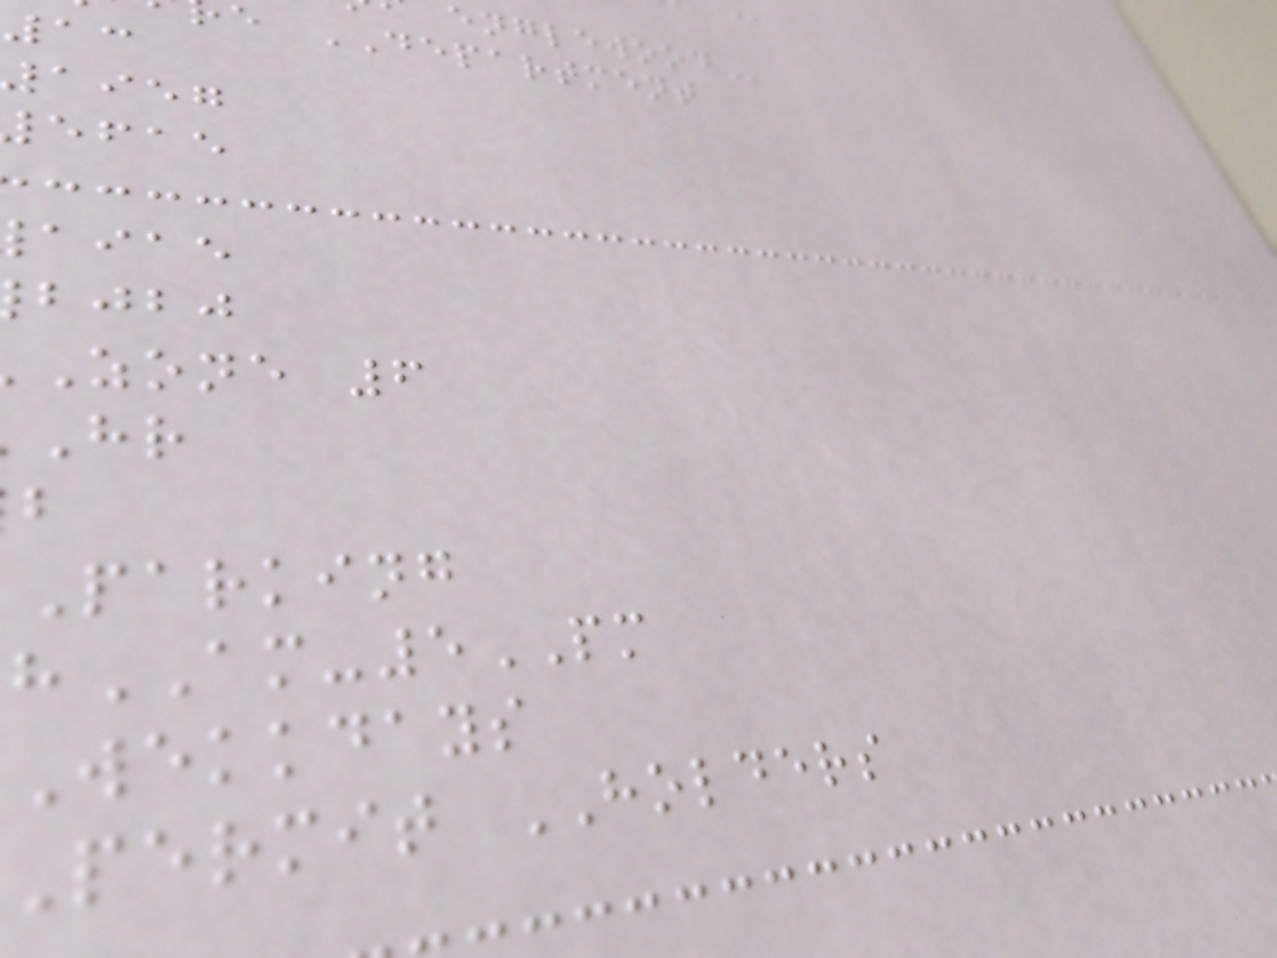e DEPARTMENT
13
aieg
efae
aiae
bjbj
zone 6
parking
AM-5PM
wekkdays
permit HOLDERS
